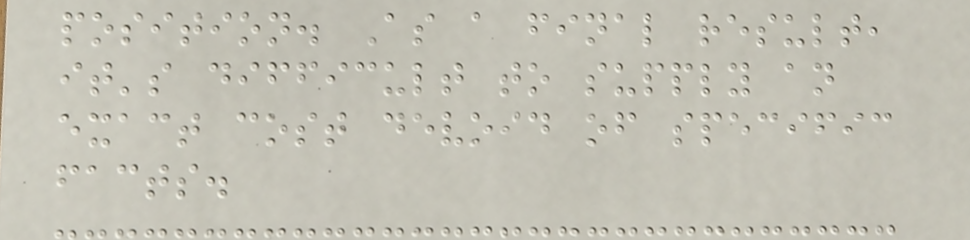position. As a final result,
it's difficult to supply an
exact cost devoid of specific
facts.
